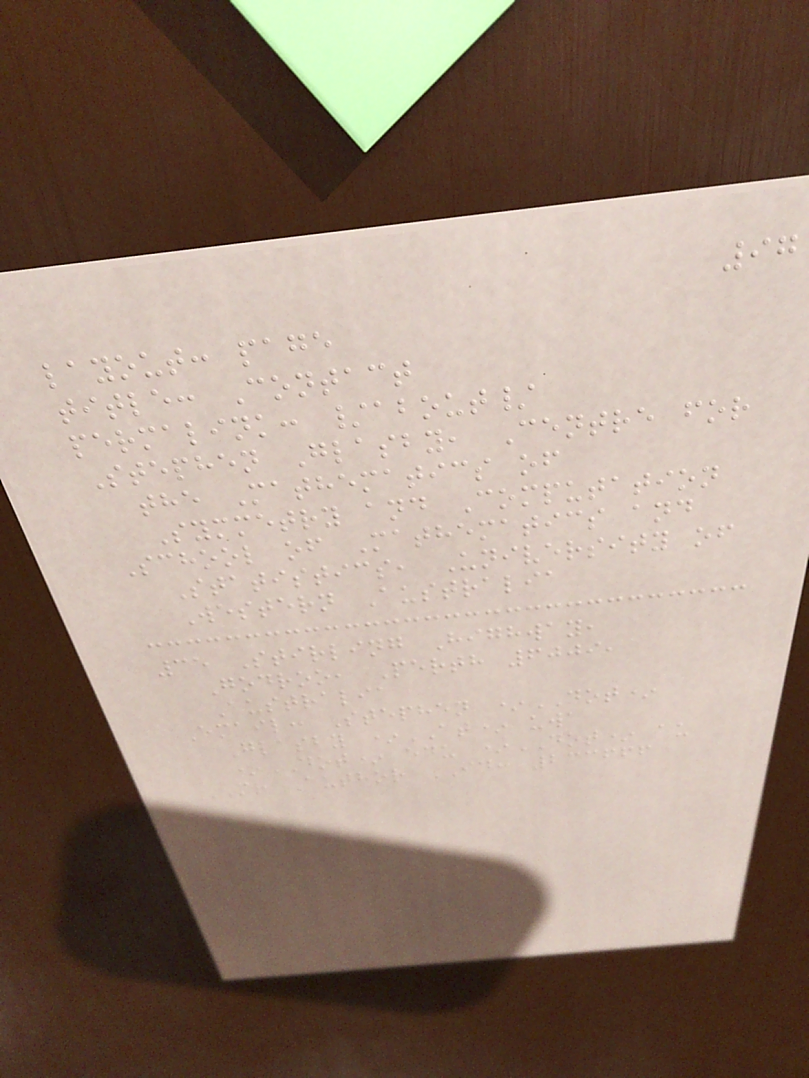97
layout: page
title: Contact
permalink: /about/
Stephen Glasby, Centre for
the Mathematics of
Symmetry and Computation
School of Mathematics and
Statistics, University of
Western Australia
35 Stirling Highway,
Godroo, Perth 6009,
Australia
Email: Stephen *DOT*
Glasby *AT* uwa
*DOT* edu *DOT* au
MR Author ID: 233666
